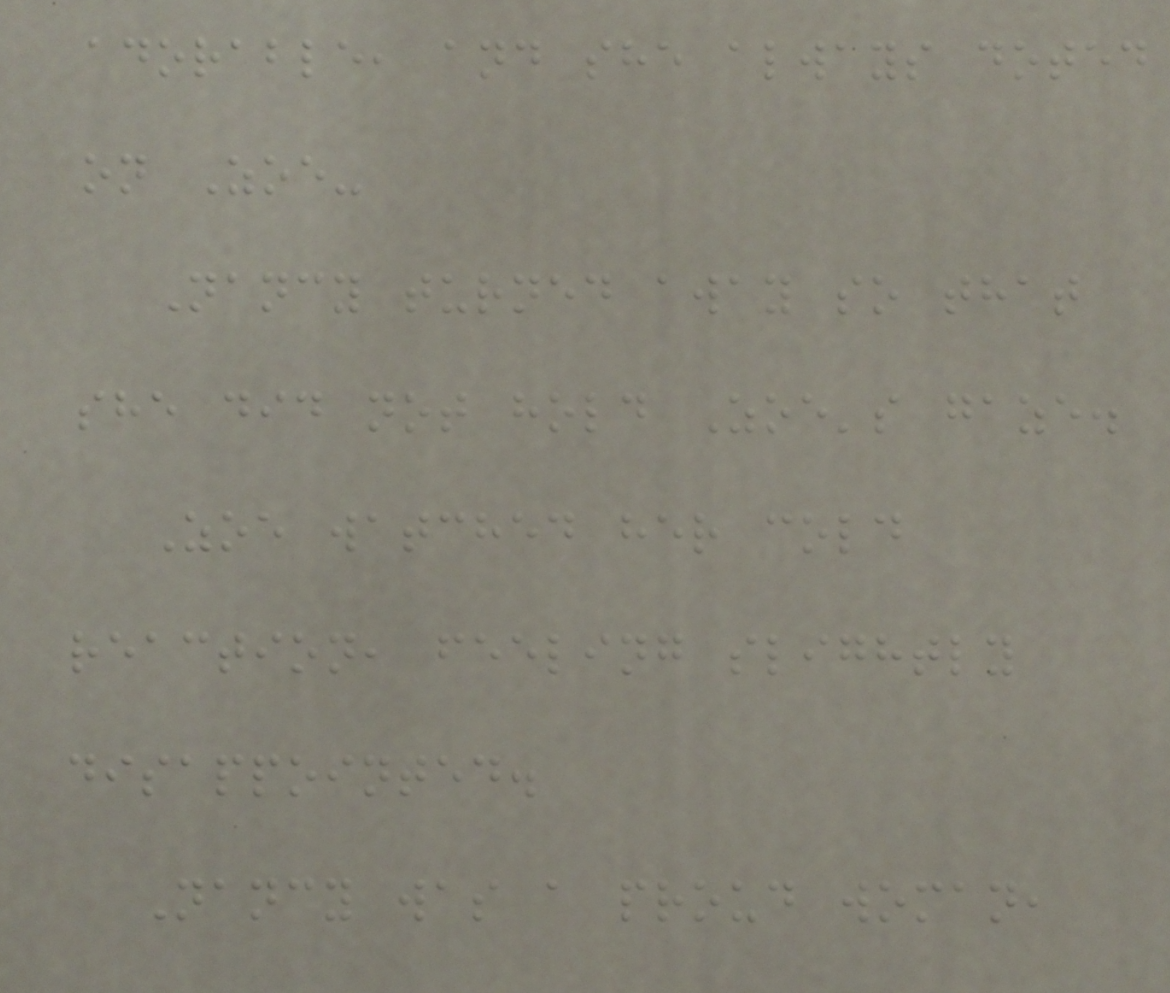adorable, and she always doted
on Zoe-
Nancy turned away so that
she did not hold Zoe's gaze.
Zoe watched her cold
reaction, feeling slightly
disappointed.
Nancy was a proud woman,
